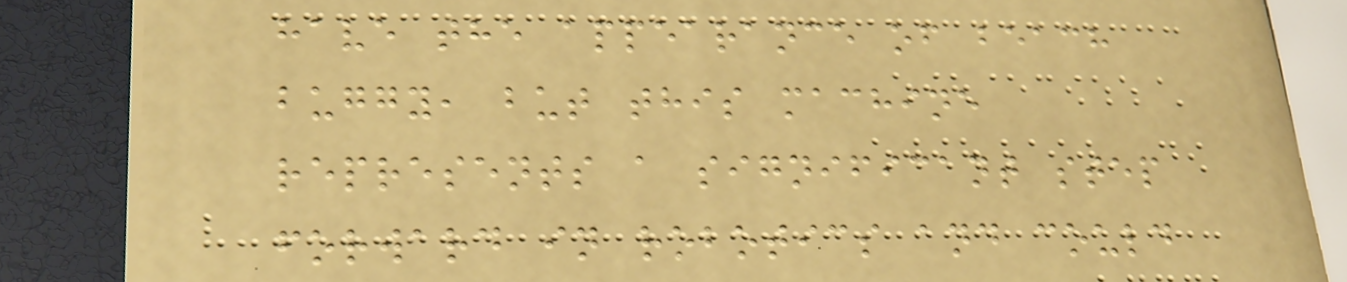have the appearance of beach
buggy, but this machine
represents a significant step
forward in robotics and could
